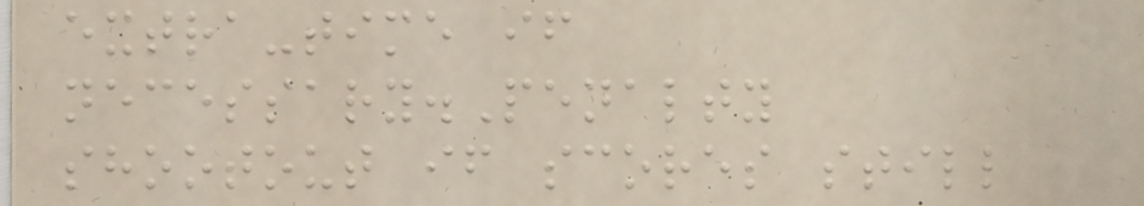extra-time if
necessary.Penalty
shootout if scores still
